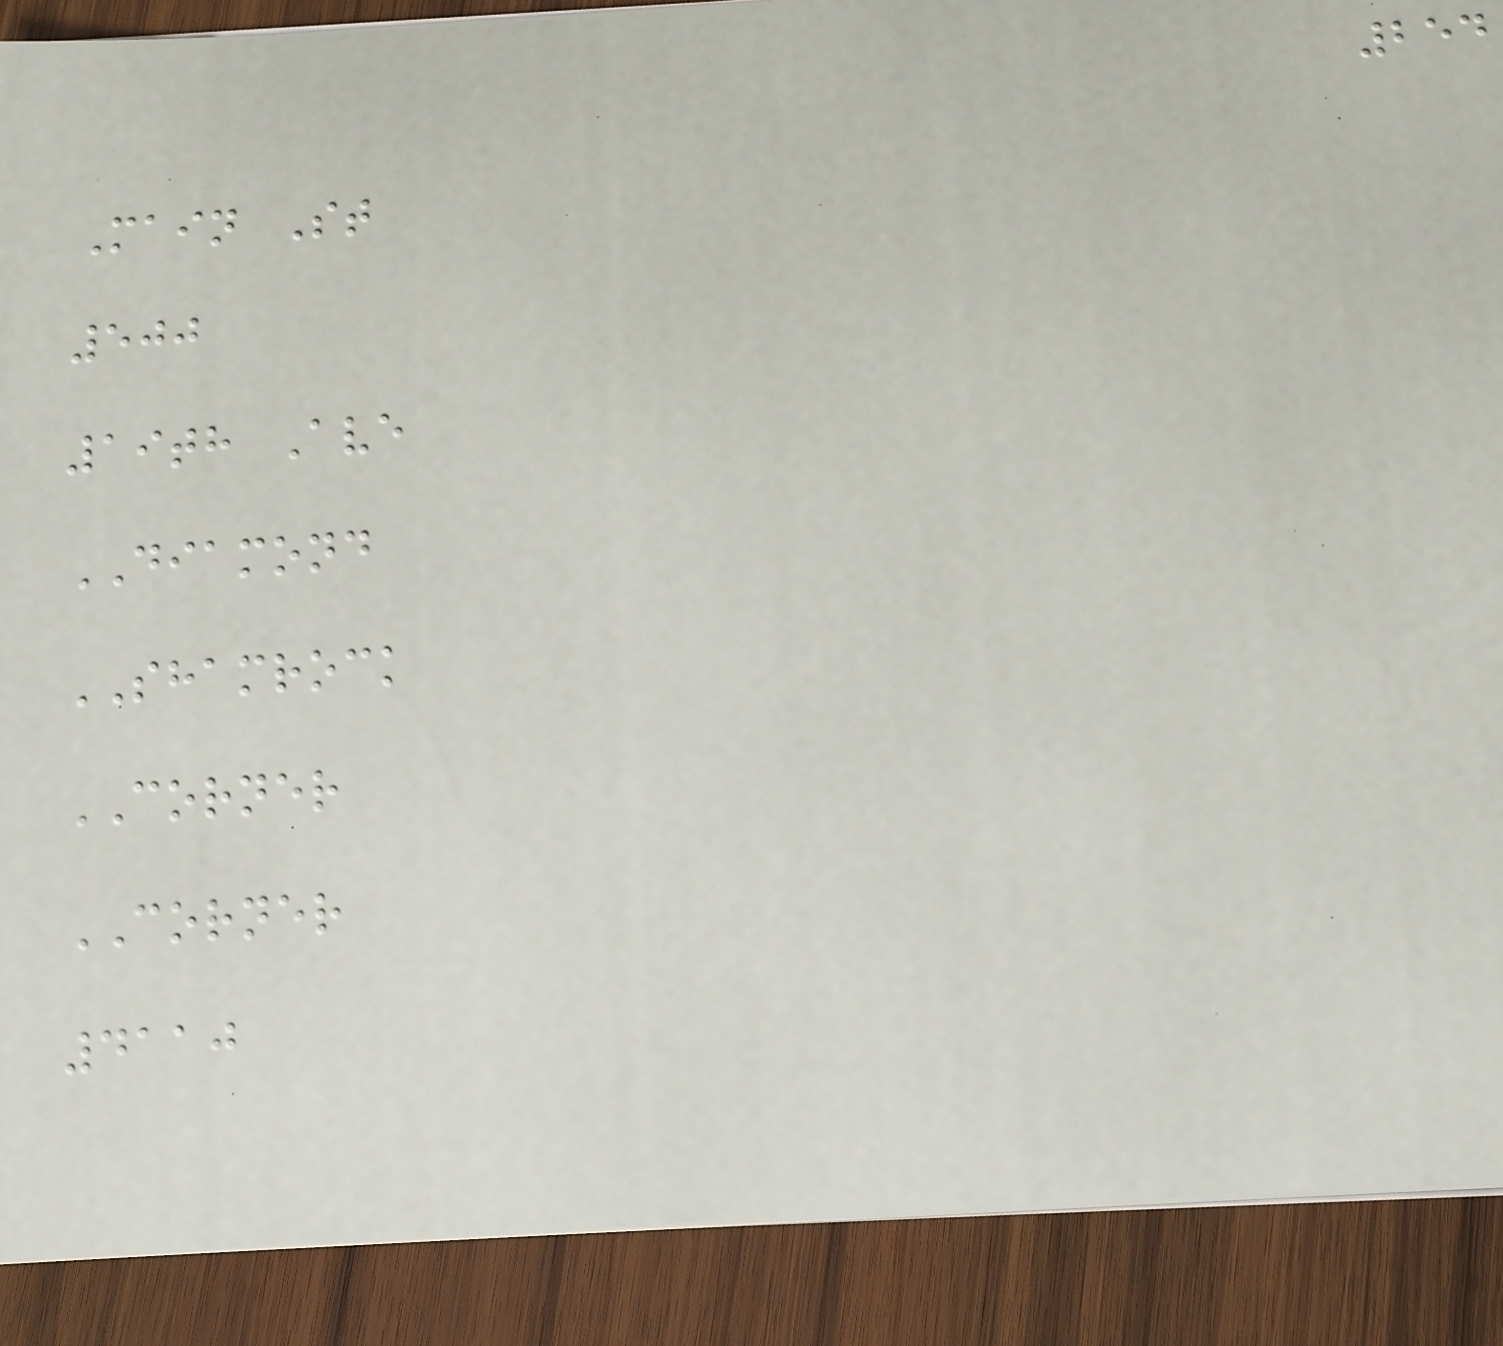254
Main St
500
19th Ave
DIAMOND
SHAMROCK
CORNER
CORNER
4110
